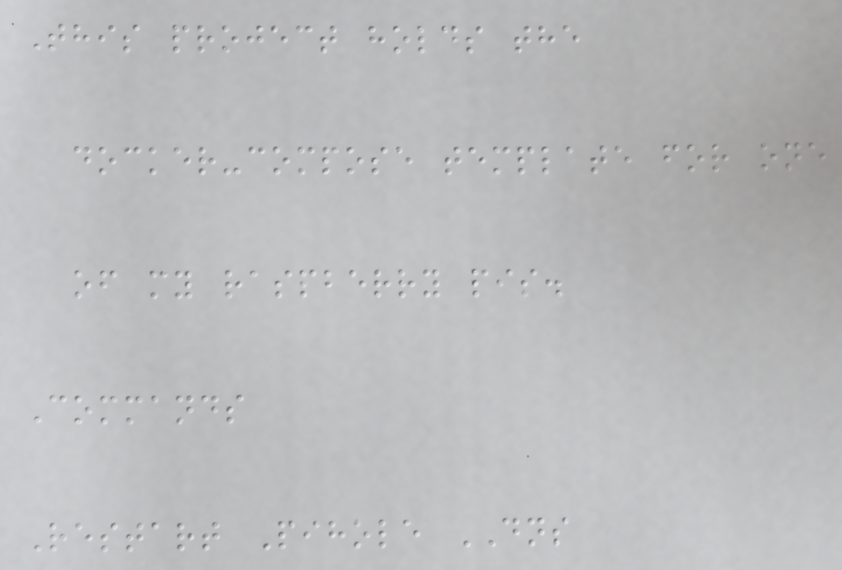This project holds the
docker-compose template for one
of my raspberry pis.
Commands
Restart Pihole DNS
